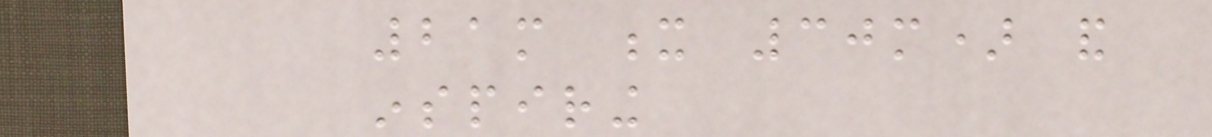21m x 30m) and
inspiring
